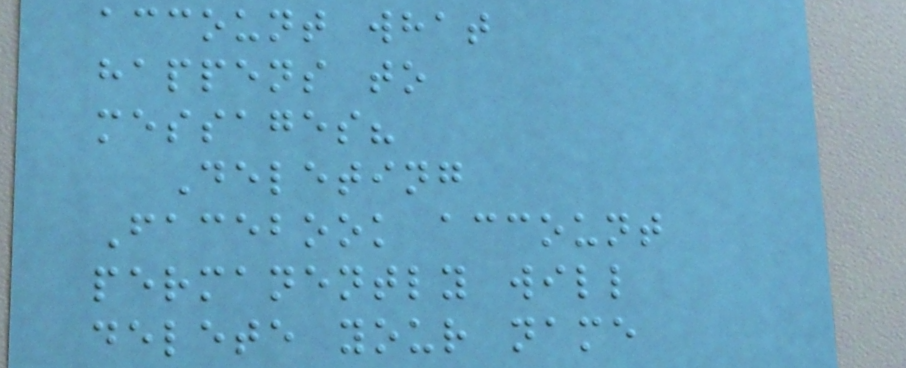account what
happens to
messages?
Deleting
Facebook account
permanently will
delete your name
